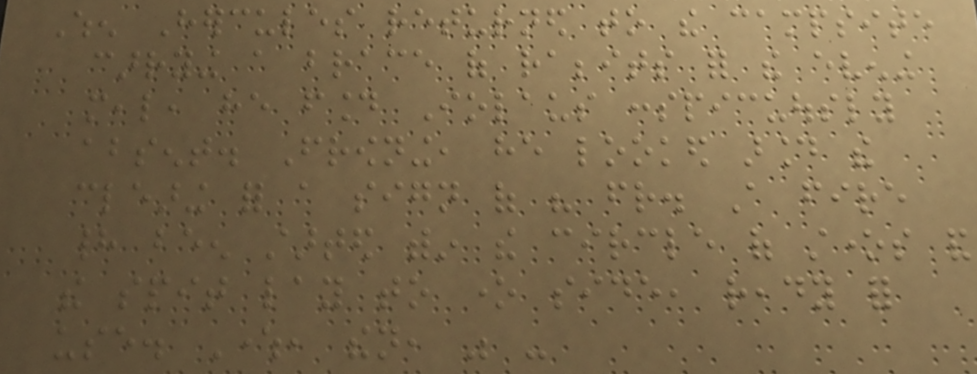When Hercules returned to the campsite
carrying a brace of rabbits for the evening
meal, he found Iolaus conspicuously
absent. Frowning, he looked around the
clearing for a sign of his friend. A fire
had been started within the circle of stones and
the spit lay to one side, ready for
use. Where, then, was -
